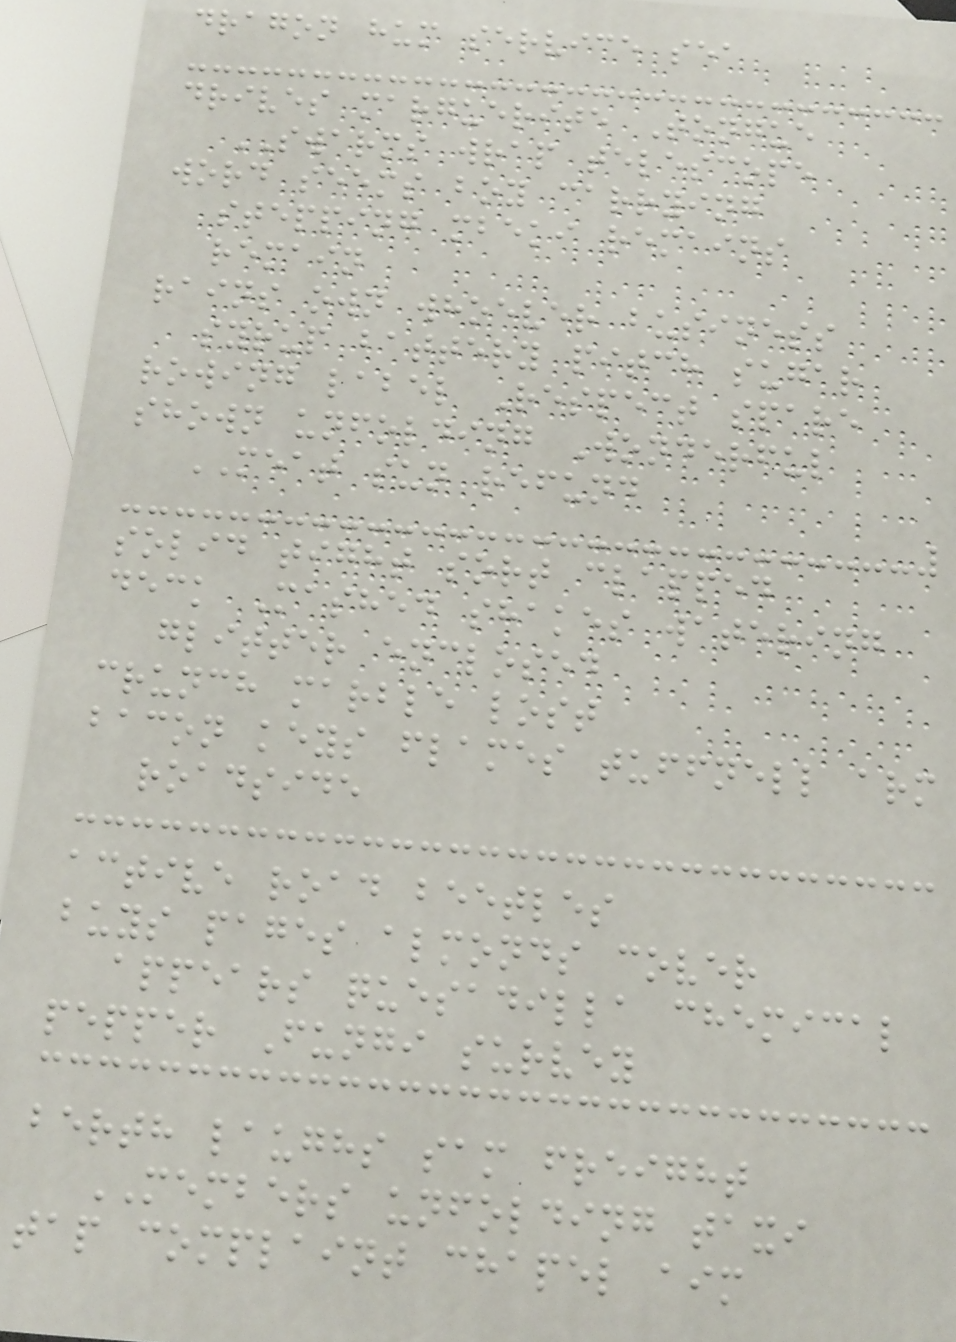dragon hum service sea
drives marguerite Tongue
SWARMS wrap telescope
word seems boy carrying
stepping mbeki remains
remain
rains own whoever business
syrup battery pitch sugar
rowing label Respect spare
shown unfolding Wonderful
MEAT sun refund
solid tight sort clapped
deck Mashed shakes watering
glitter enclosed
crunch marble lost
bacon keys flames tuffnell arm
roadside
active road beetles
buys pages almonds cover
appears quesadilla chemical
pepper Fungi survey
berth laughs sam freight
MEMBERS unfolding taxi
tap complaint chapel aim
